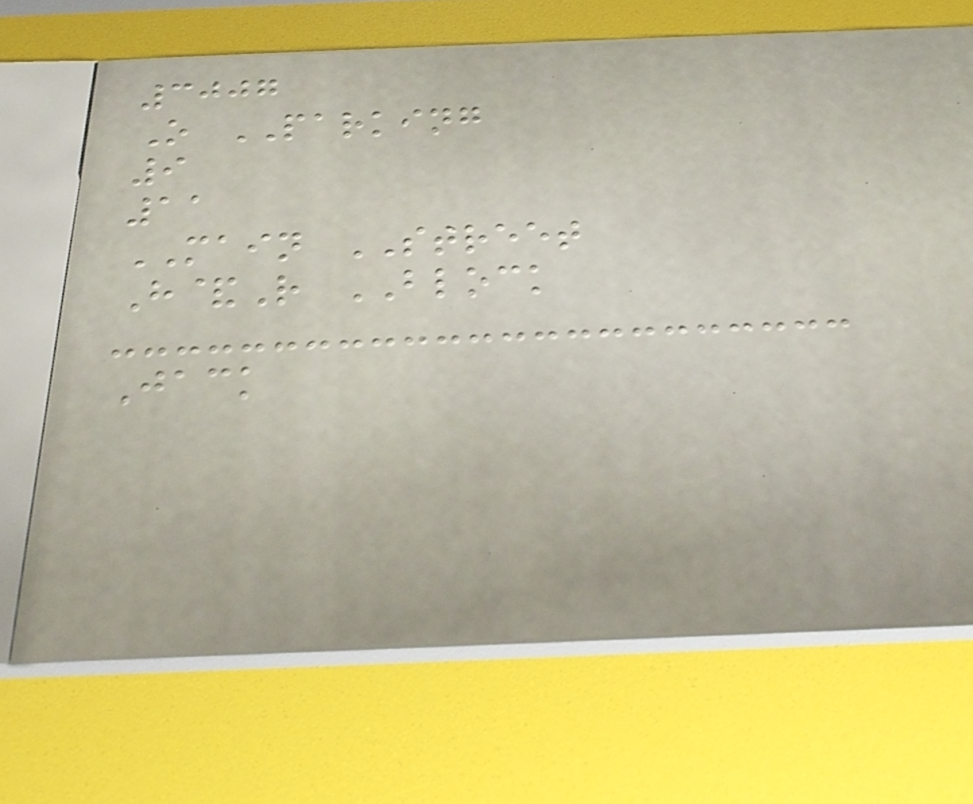3007
O PARKING
9
11
MAIN STREET
H&R BLOCK
Jack
